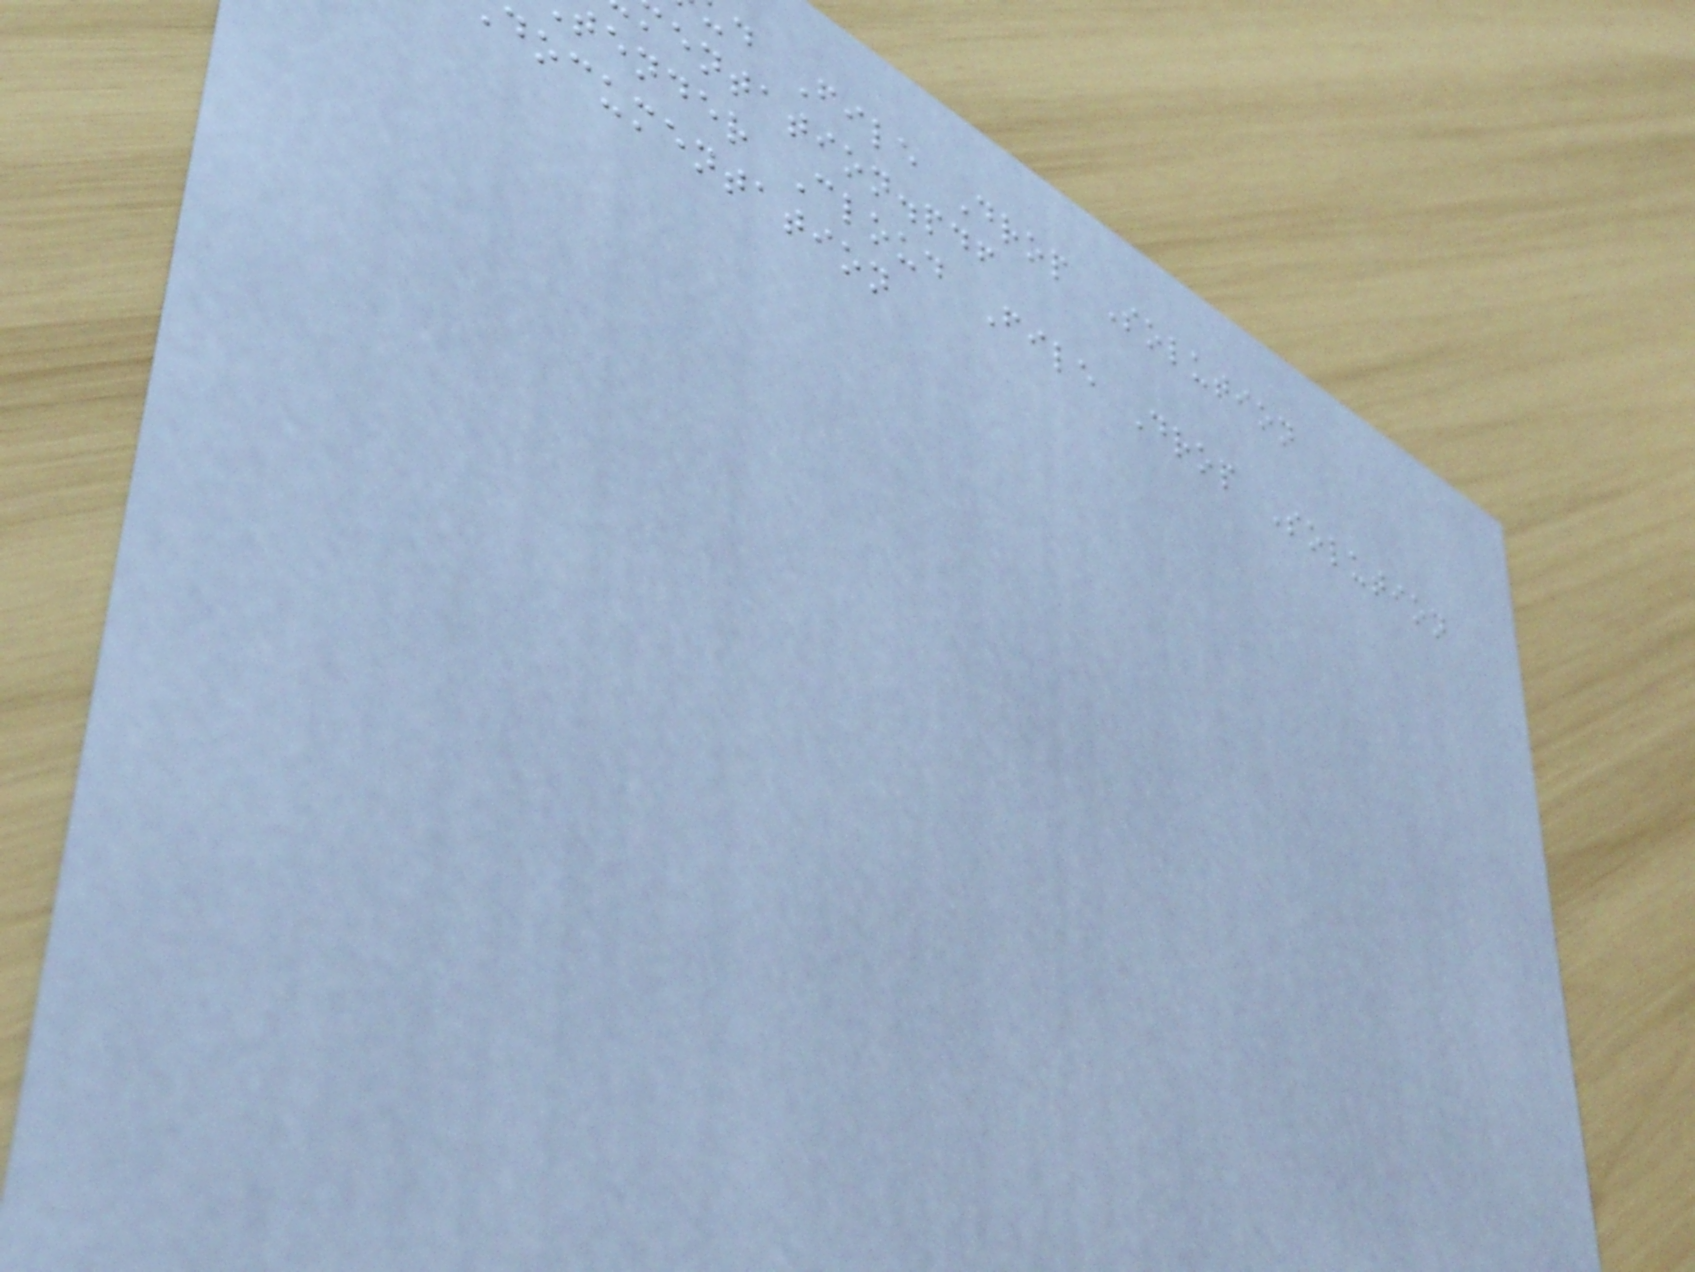d File Drop Solution
entation.pdf
tender Cloud File Drop Solution
documentation
